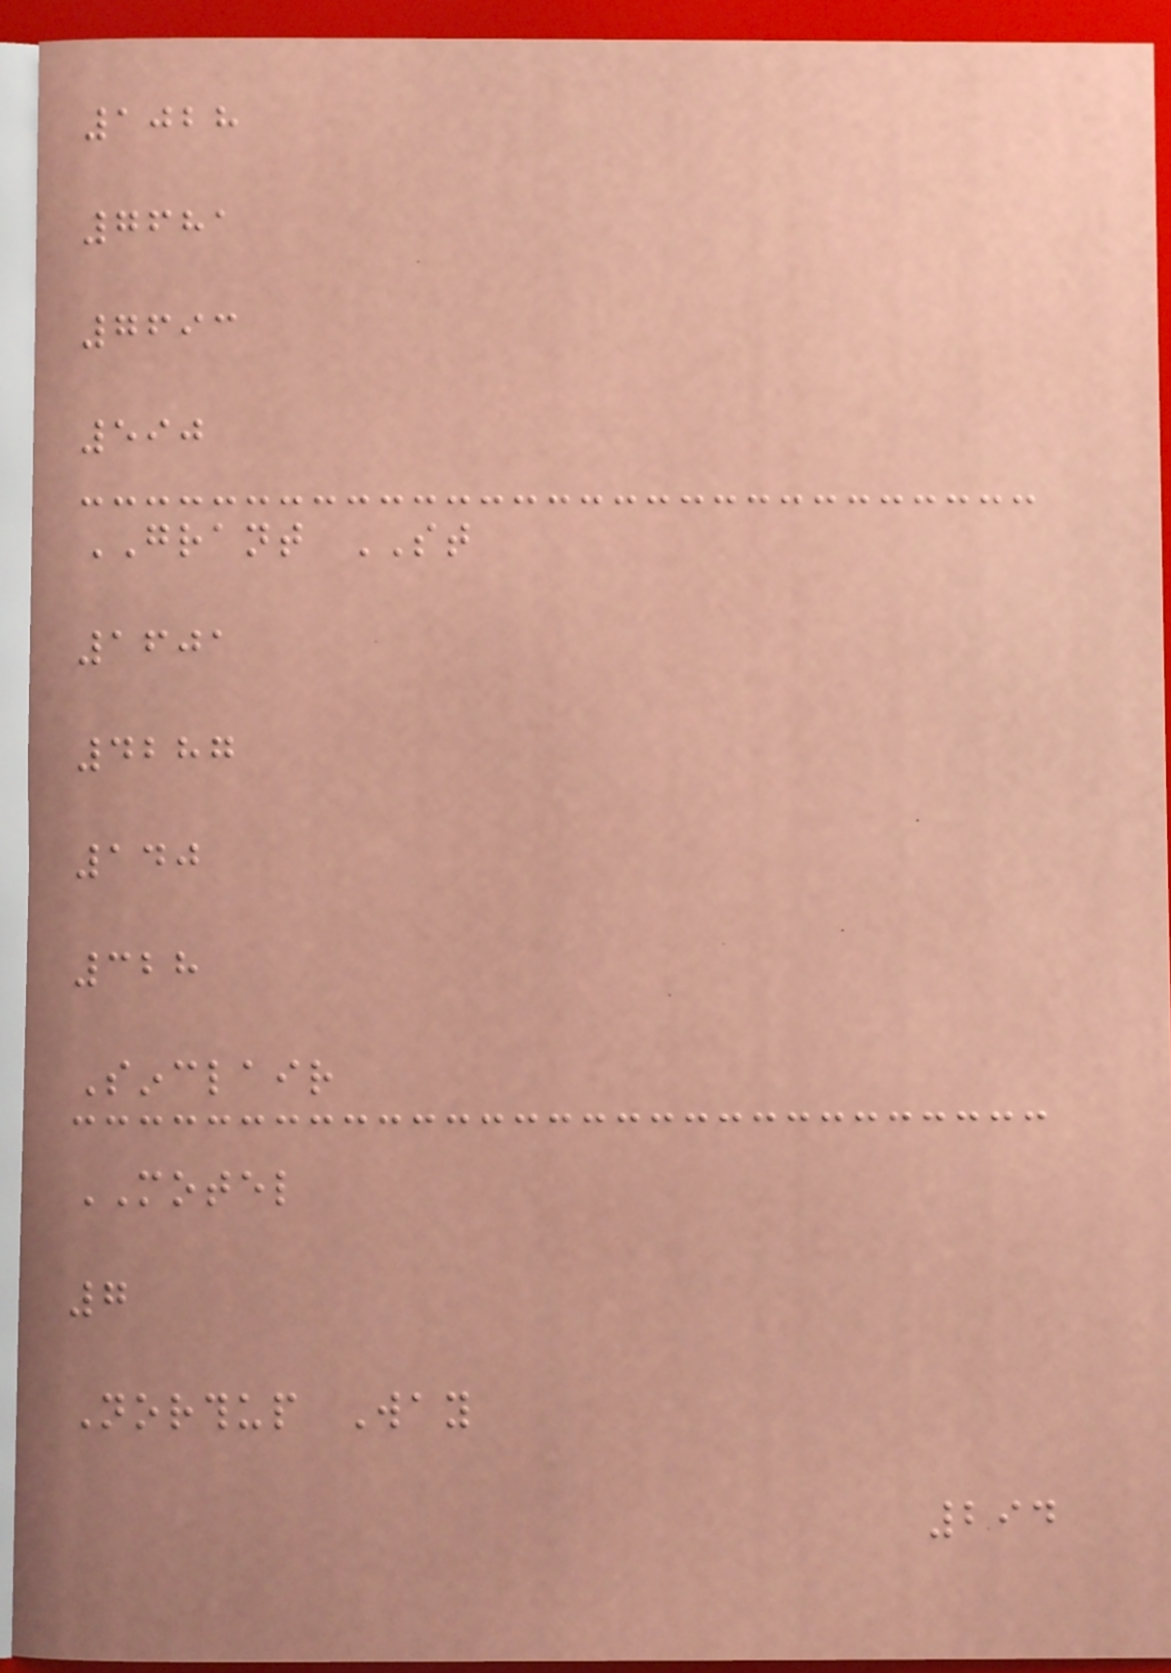1028
7681
7693
590
GRANT ST
1601
4287
140
328
Sinclair
MOTEL
7
Northup Way
294
